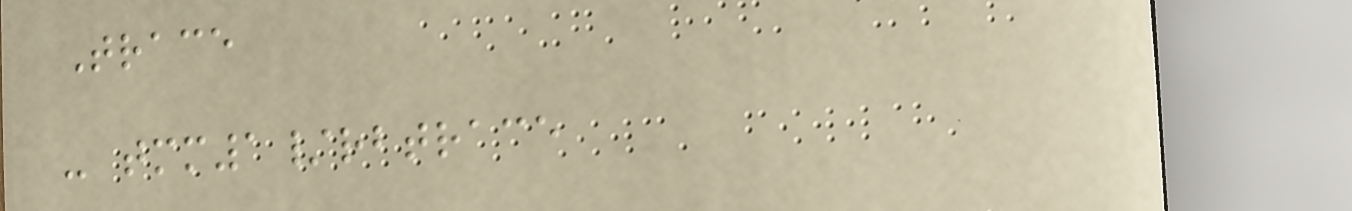Trace
- tmm1/rbtrace
